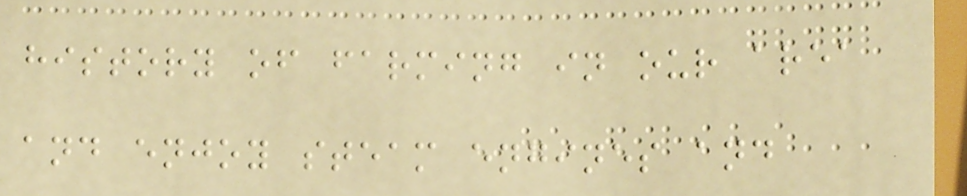history of farming in our area
and enjoy steam engines and
